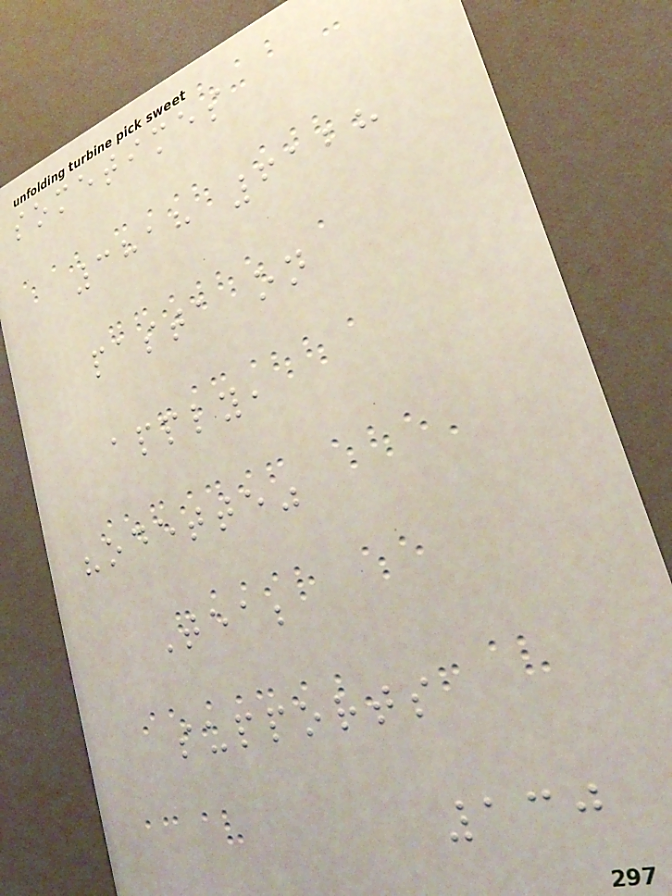sometimes
3818 6128
pasta on
apply,
"odette"
Tea;
supports
130
